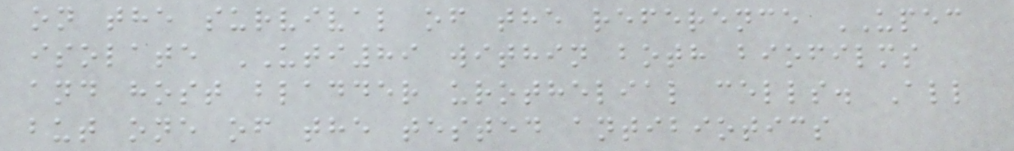on the survival of the reference UPEC
isolate UTI89 within both biofilms
and host bladder urothelial cells. All
but one of the tested antibiotics
